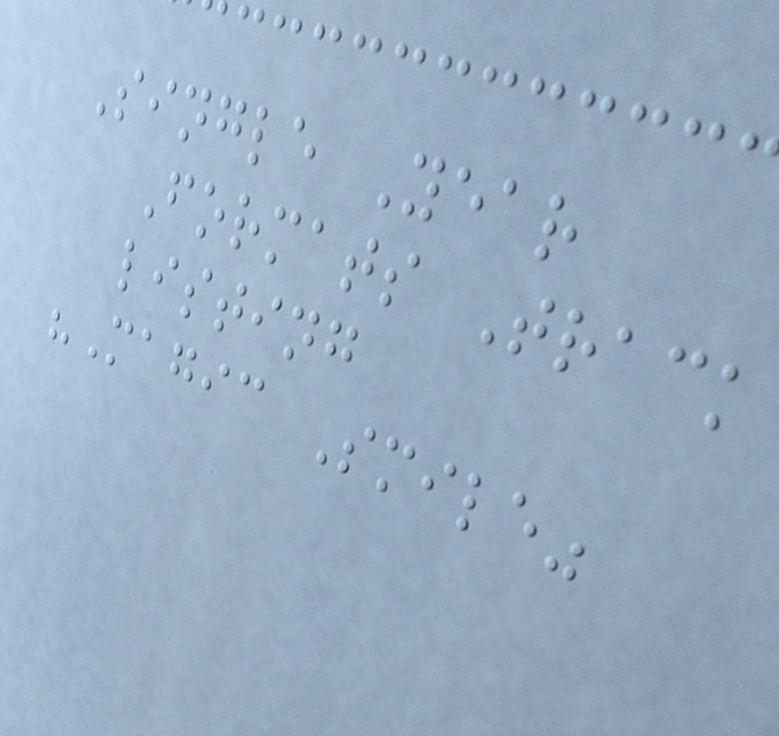Single Year
Formats Track
listing
"Magic Smile"
